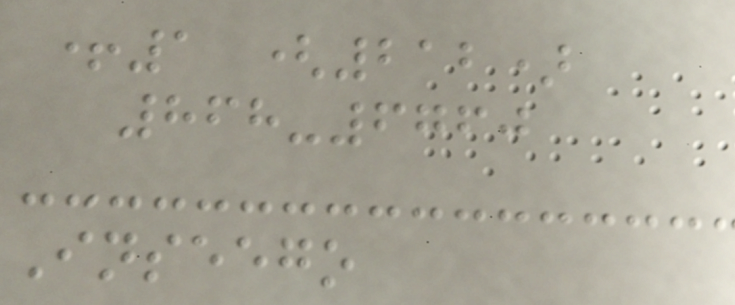+1 (212)
868-6760
Inseego
